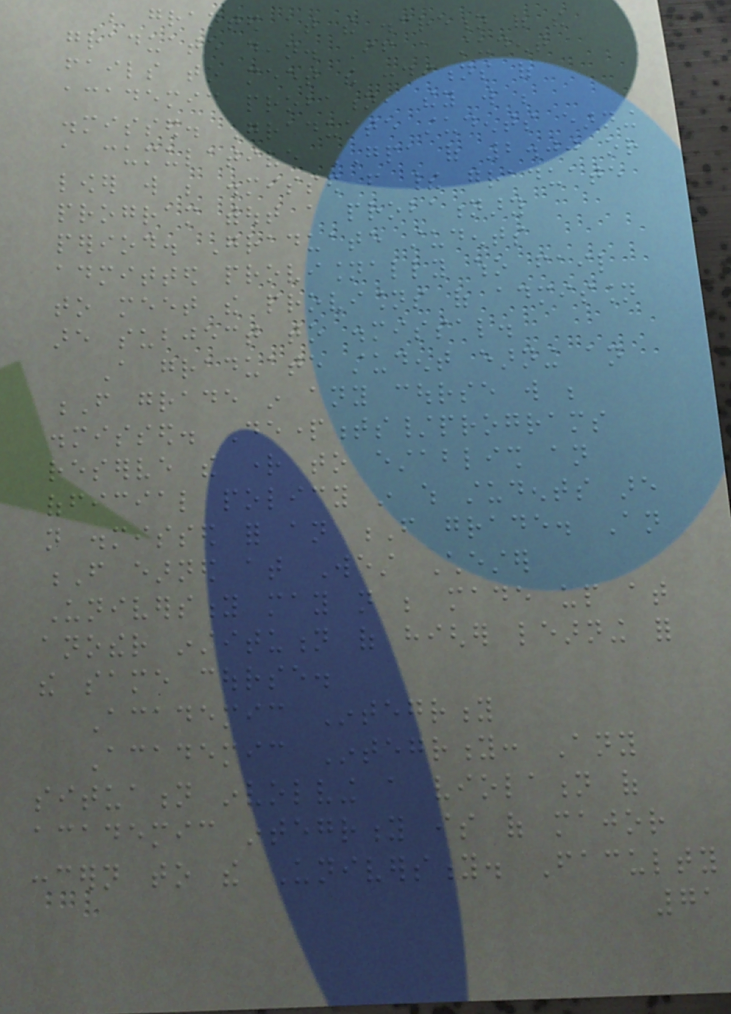be granted at the discretion of the
graduate dean. If a student
fails to meet the conditions of
academic probation, they will be
dismissed. Graduate students earning
a cumulative GPA of 2.00 or
lower will be dismissed from their graduate
program without a probationary
period. Graduate students
admitted provisionally who fail
to meet the provisions of admission
are subject to dismissal.
A graduate student earning an
F grade in any course will be
dismissed. Departments/programs
reserve the right to establish an
official policy in which students are
not dismissed for an F grade. An
F earned at West Chester
University may not be made up at
another institution of higher learning for
the same course.
Academic Integrity
Academic Integrity: Any
situation involving a violation of
academic integrity is of major
concern to the University. Faculty
71
